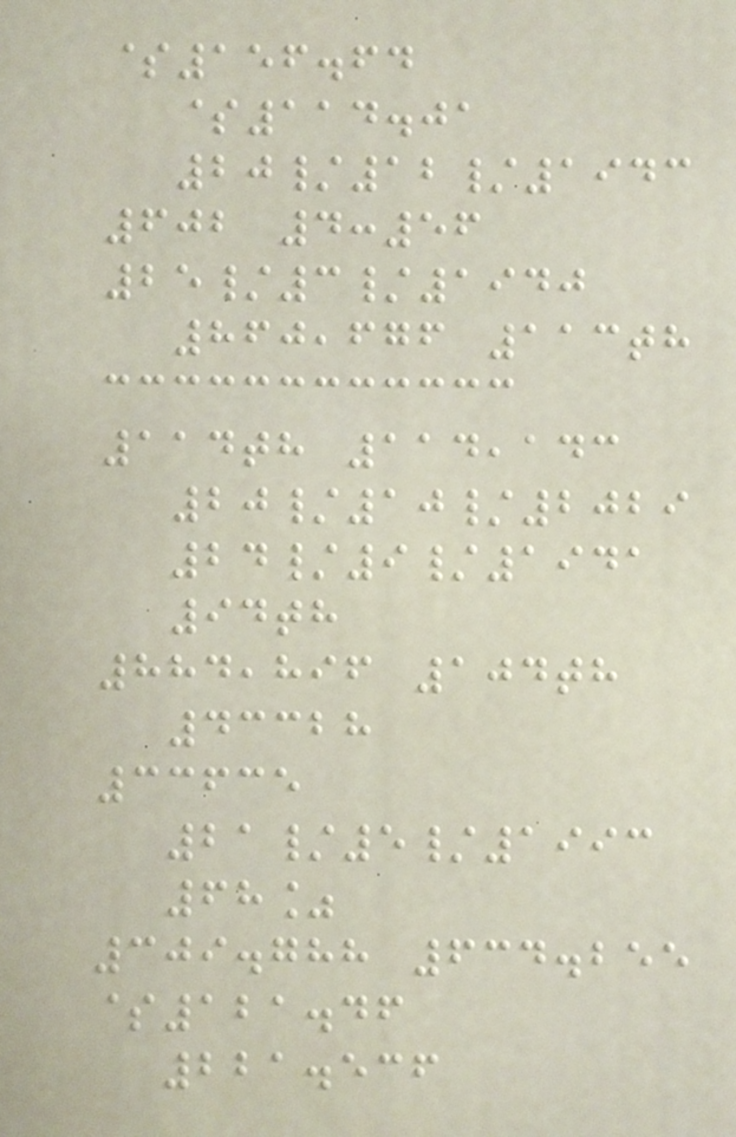$156.64
$114.01
20/12/1943
602 4:56
25/3/1940
860,676 113th
114th 114,143
20/10/2029
24/9/1941
94th
884,896 104th
43328
33635
21/5/1993
68%
309.788 634.255
$121.46
221.536
